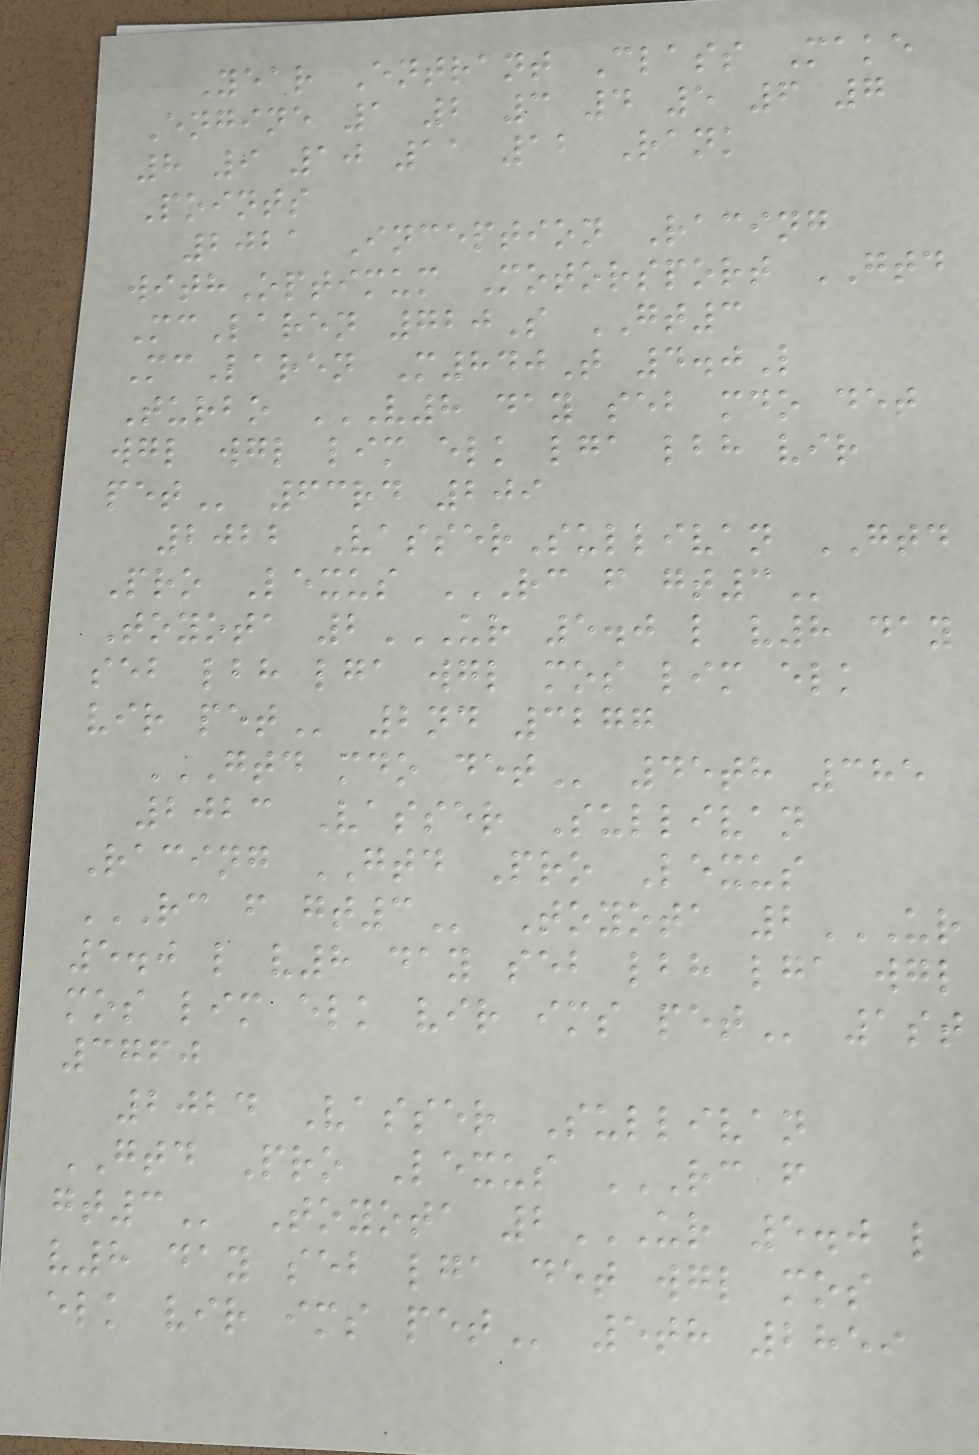Year Entrant Class Make
Engine 1 2 3 4 5 6 7
8 9 10 11 12 Rank
Points
2021 Inception Racing
withOptimum Motorsport GTD
McLaren 720S GT3
McLaren M840T 4.0L
Turbo V8 DAY SEB MDO DET
WGL WGL LIM ELK LGA LBH VIR
PET 63rd 209
2022 VasserSullivan GTD
Pro Lexus RC F GT3
Toyota 2UR 5.0 L V8 DAY
SEB LBH LGA WGL MOS LIM ELK
VIR PET 2nd 3277
GTD MDO DET 45th 385
2023 Vasser Sullivan
Racing GTD Pro Lexus
RC F GT3 Toyota 2UR
5.0 L V8 DAY SEB LBH LGA WGL
MOS LIM ELK VIR IMS PET 1st
3760
2024 Vasser Sullivan
GTD Pro Lexus RC F
GT3 Toyota 2UR 5.0 L
V8 DAY SEB LGA DET WGL MOS
ELK VIR IMS PET 5th 2859
